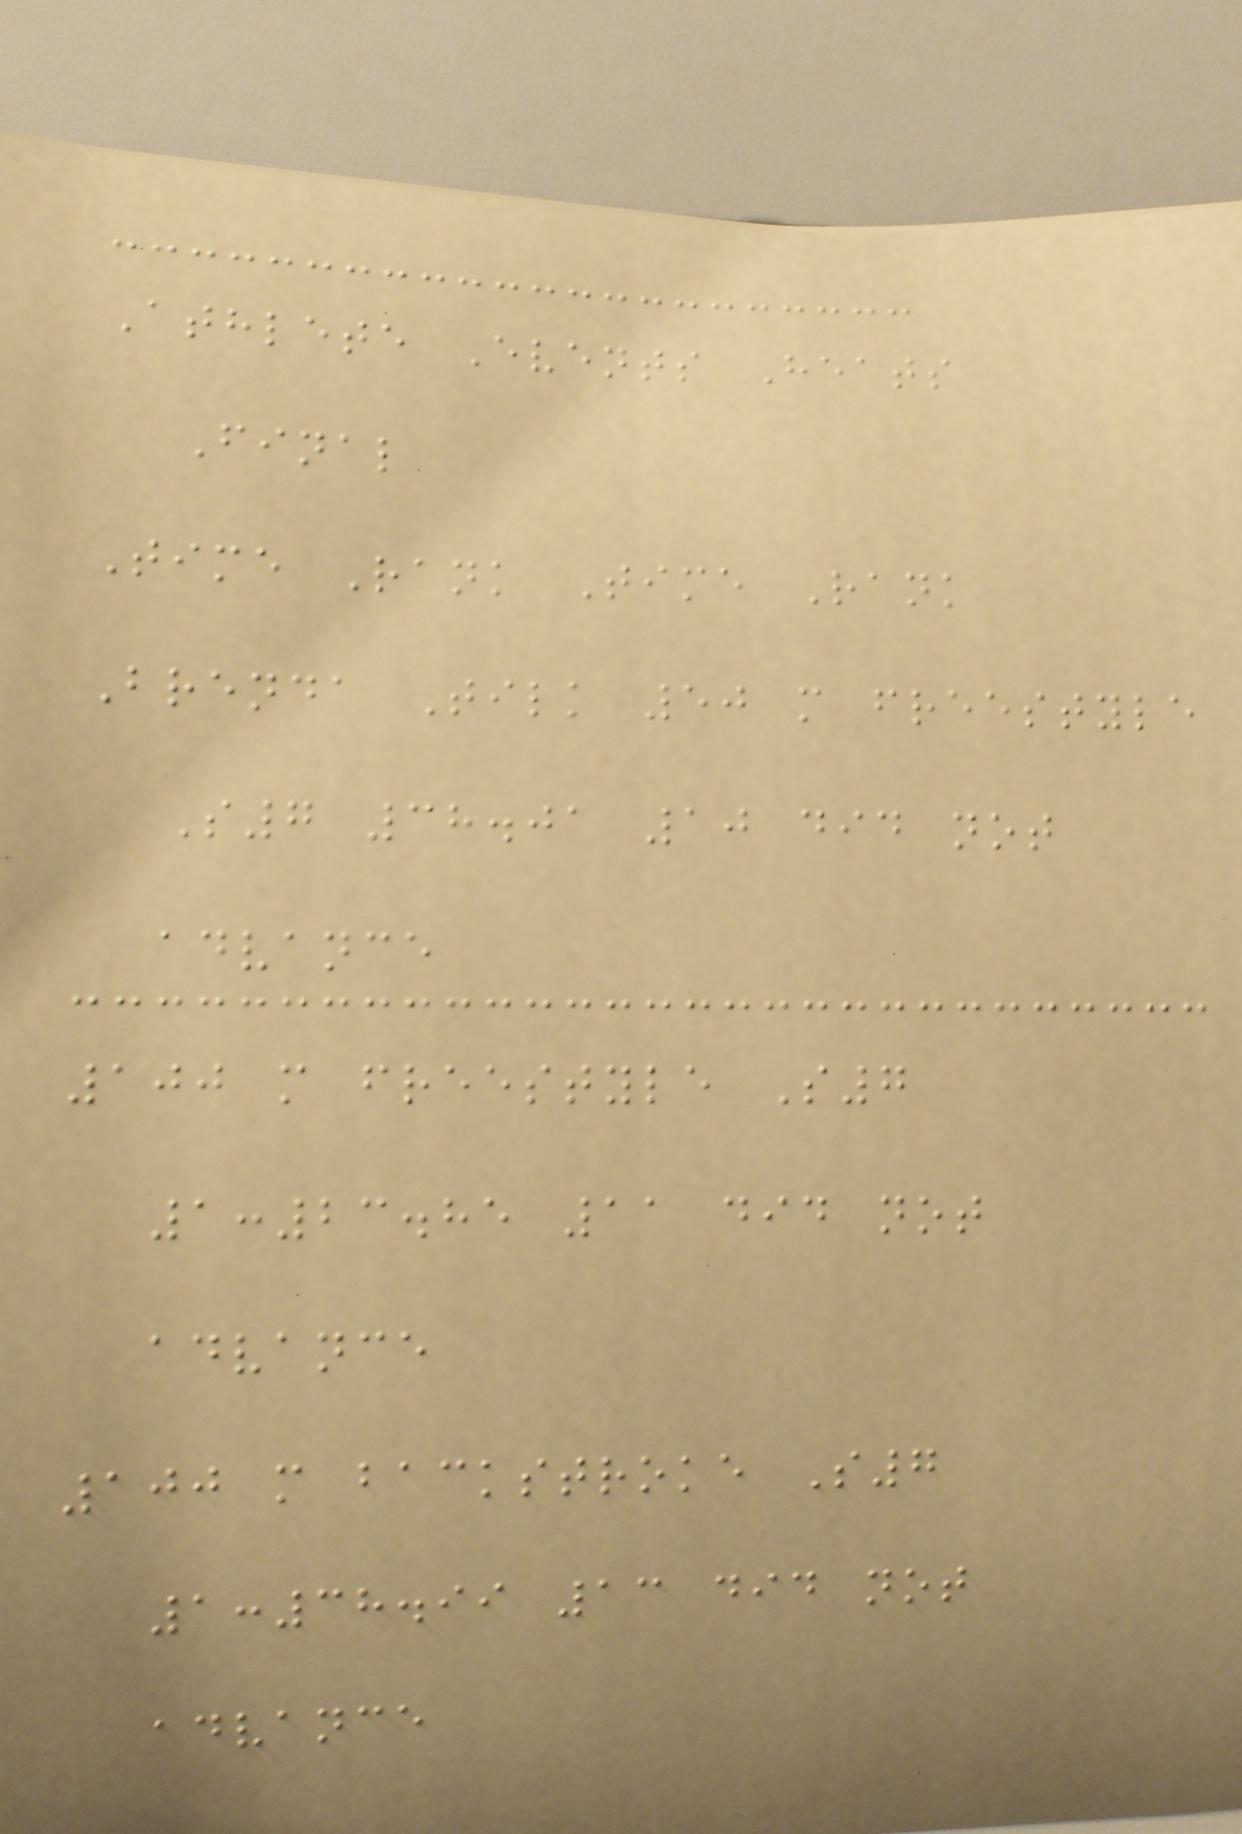Athlete Events Heats
Final
Time Rank Time Rank
Brenda Tilk 50 m freestyle
S7 38.01 10 did not
advance
100 m freestyle S7
1:23.85 11 did not
advance
100 m backstroke S7
1:38.99 13 did not
advance
